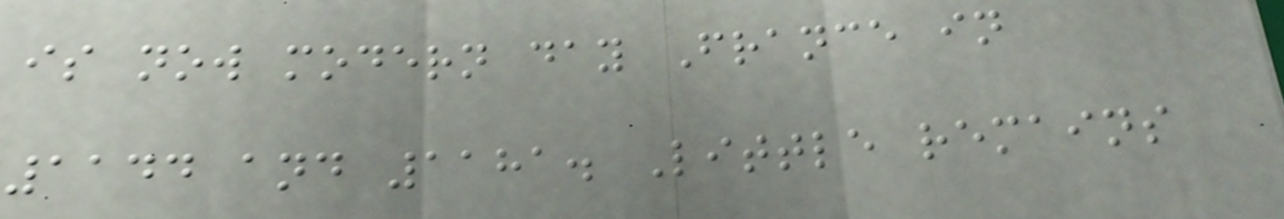is now modern day France in
1144 and 1181. Little remains
